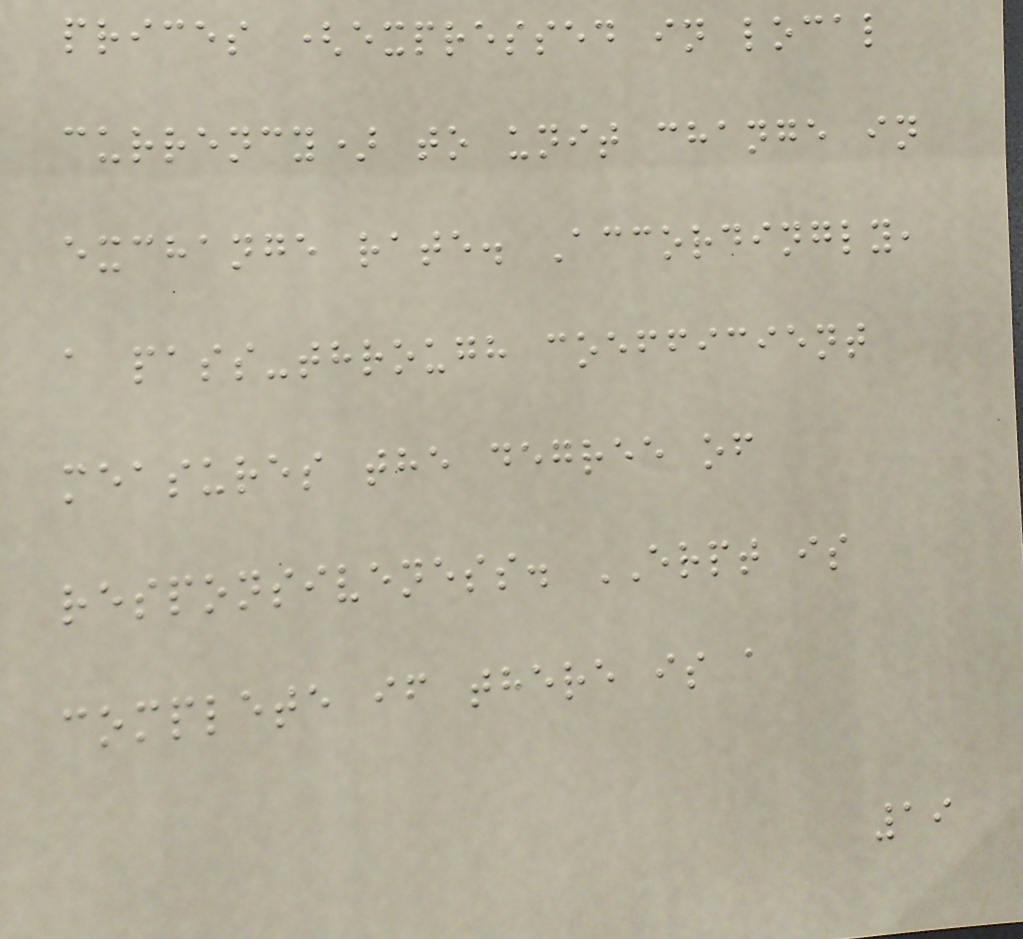prices (expressed in local
currency) to unit change in
exchange rate. Accordingly,
a pass-through coefficient
measures the degree of
responsiveness. ERPT is
complete if there is a
19
